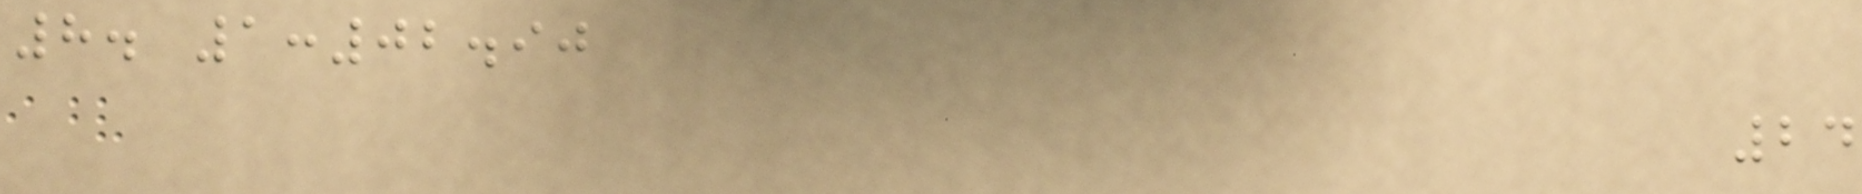8. 1:02.90
24
